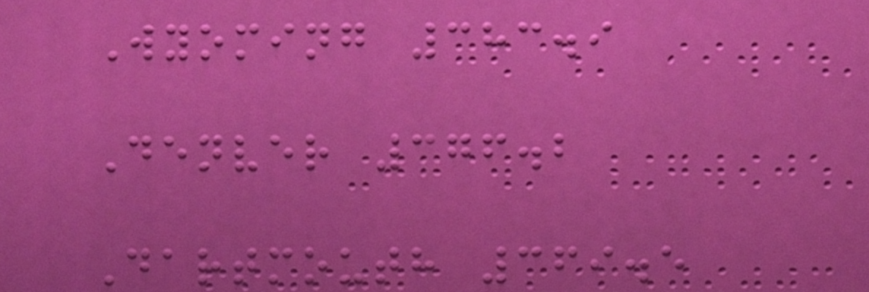Wyoming 383.9
Denver 376.2
Dartmouth 369.5
